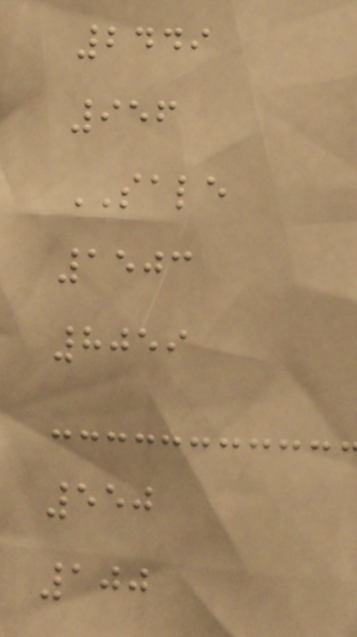2449
956
SALE
1503
8059
550
100
